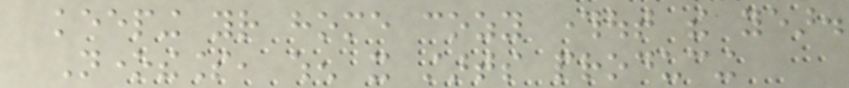keeping your home cozy throughout the year.
Nonetheless, when it starts producing
